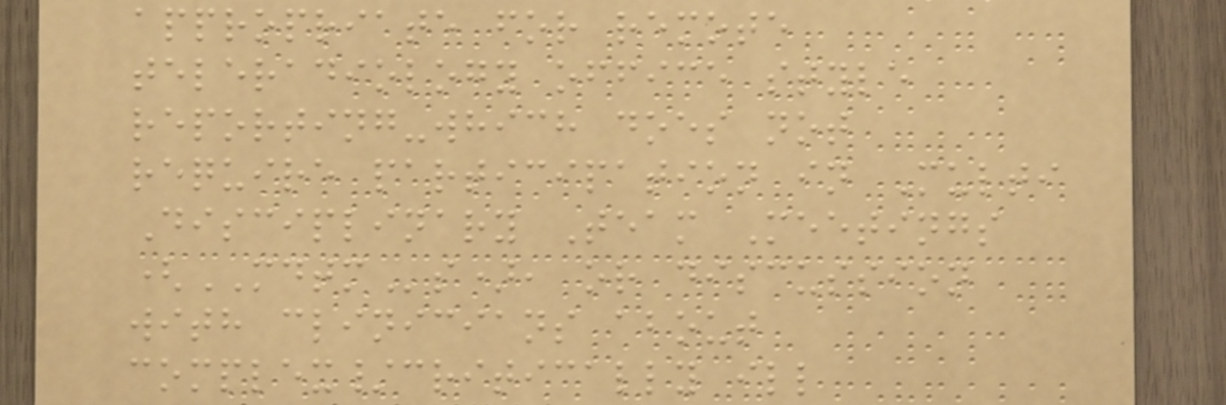appropriate for remote
teleradiology office style
reporting-which does not
require participation in Multi
Disciplinary Team Meetings
(MDTMs), or discussion
with clinicians about
complex/critically ill
